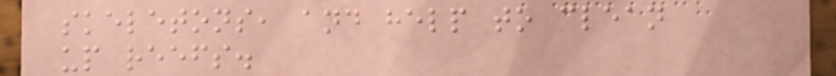skeletons, and help to clean
up reefs.
